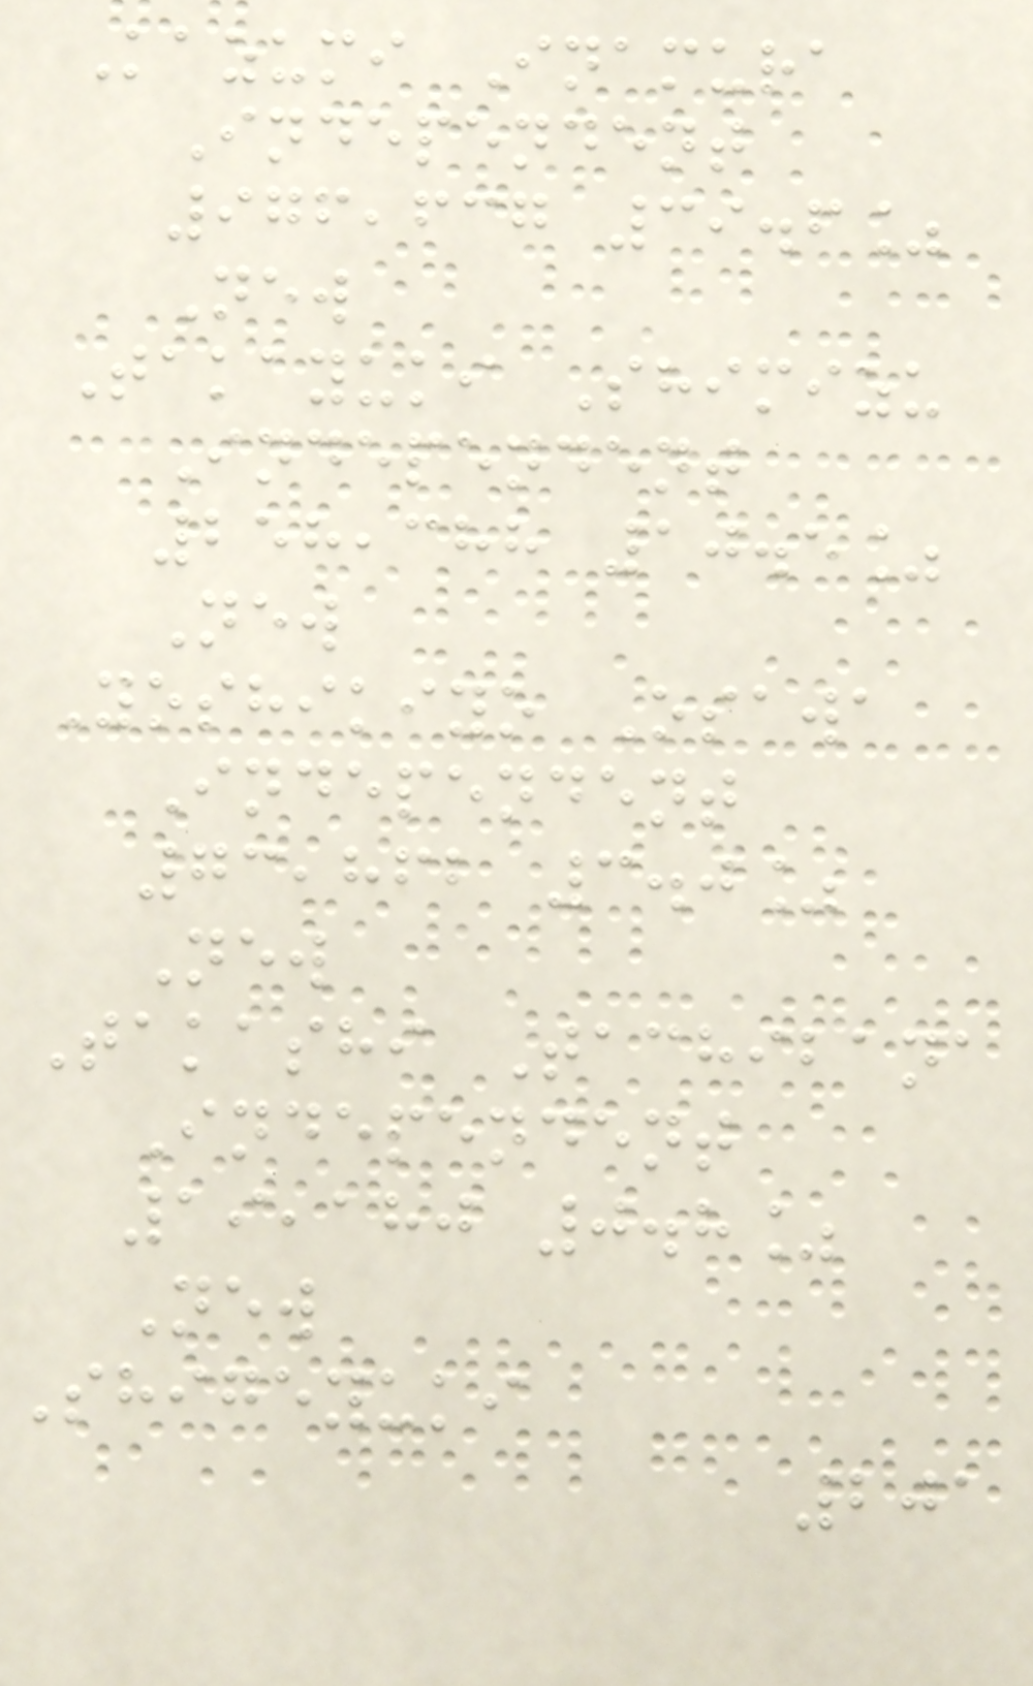Kazumi Inamura
Independent
976,637 39.6%
New
Takayuki Shimizu
Independent
258,388 10.5%
New
Yoshikiyo Osawa
Independent
73,862 3.0%
New
Takashi Tachibana
Independent
19,180 0.8%
New
Shigeyuki
201
